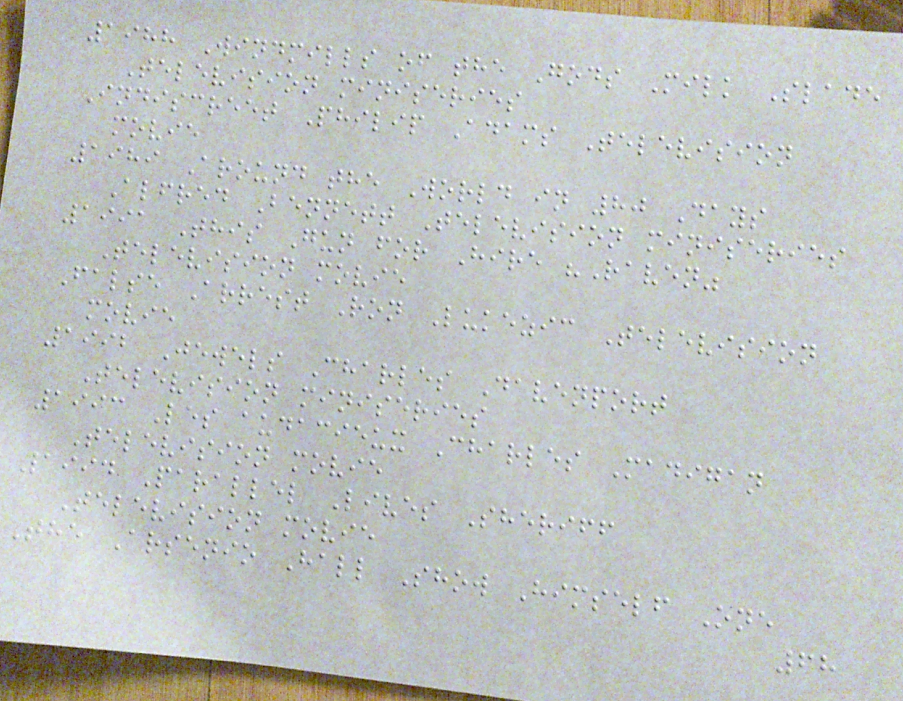1988 Windmills of the Gods Milk Slade
Television miniseries
Indiscreet Philip Adams Television
movie
1989 Around the World in 80 Days
Alfred Bennett Television miniseries
1991 This Gun for Hire "Raven"
Television movie
False Arrest Ron Lukezic Television
movie
1992 Jewels Charles Davenport
Television miniseries
1993 Les audacieux Charles Madigan
Television movie
1994 Parallel Lives Sheriff
Television movie
The Arsenio Hall Show Himself One
68
